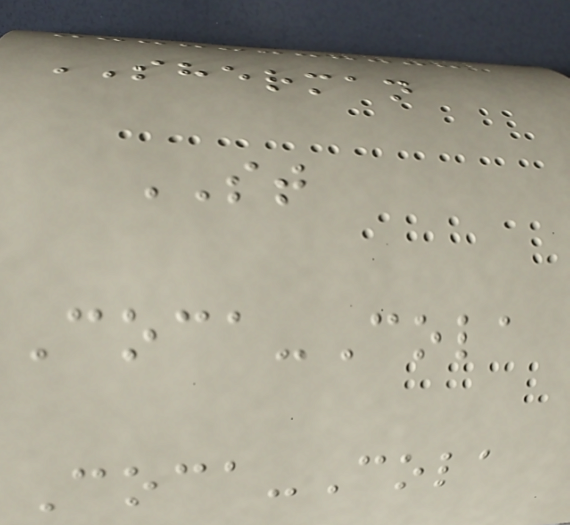SHERMAN
ST
Coca-Cola
Coca-Cola
